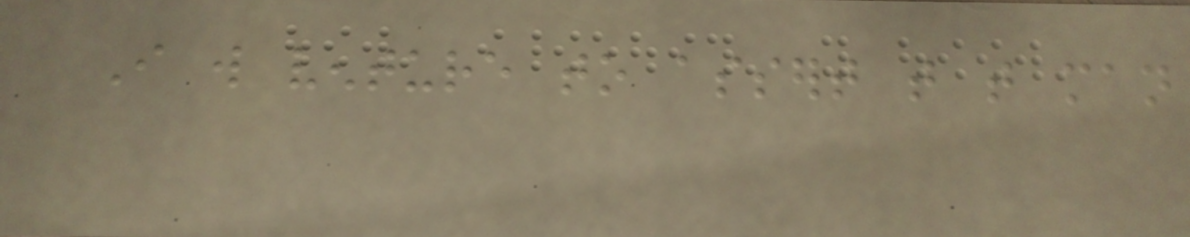I will venture to assert that that man
